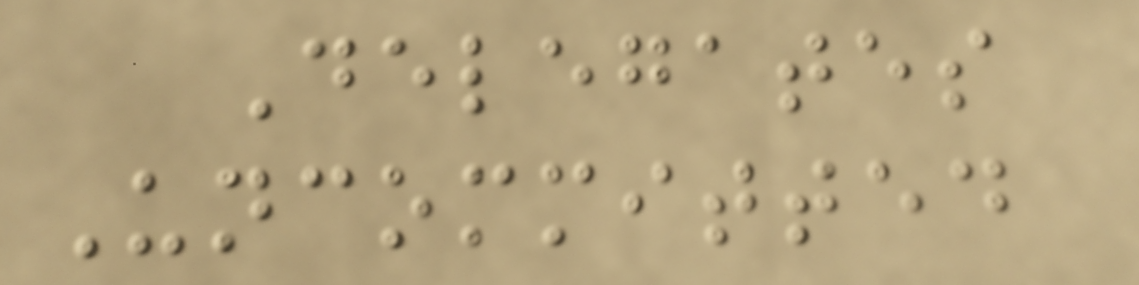Delegates
Uncommitted
